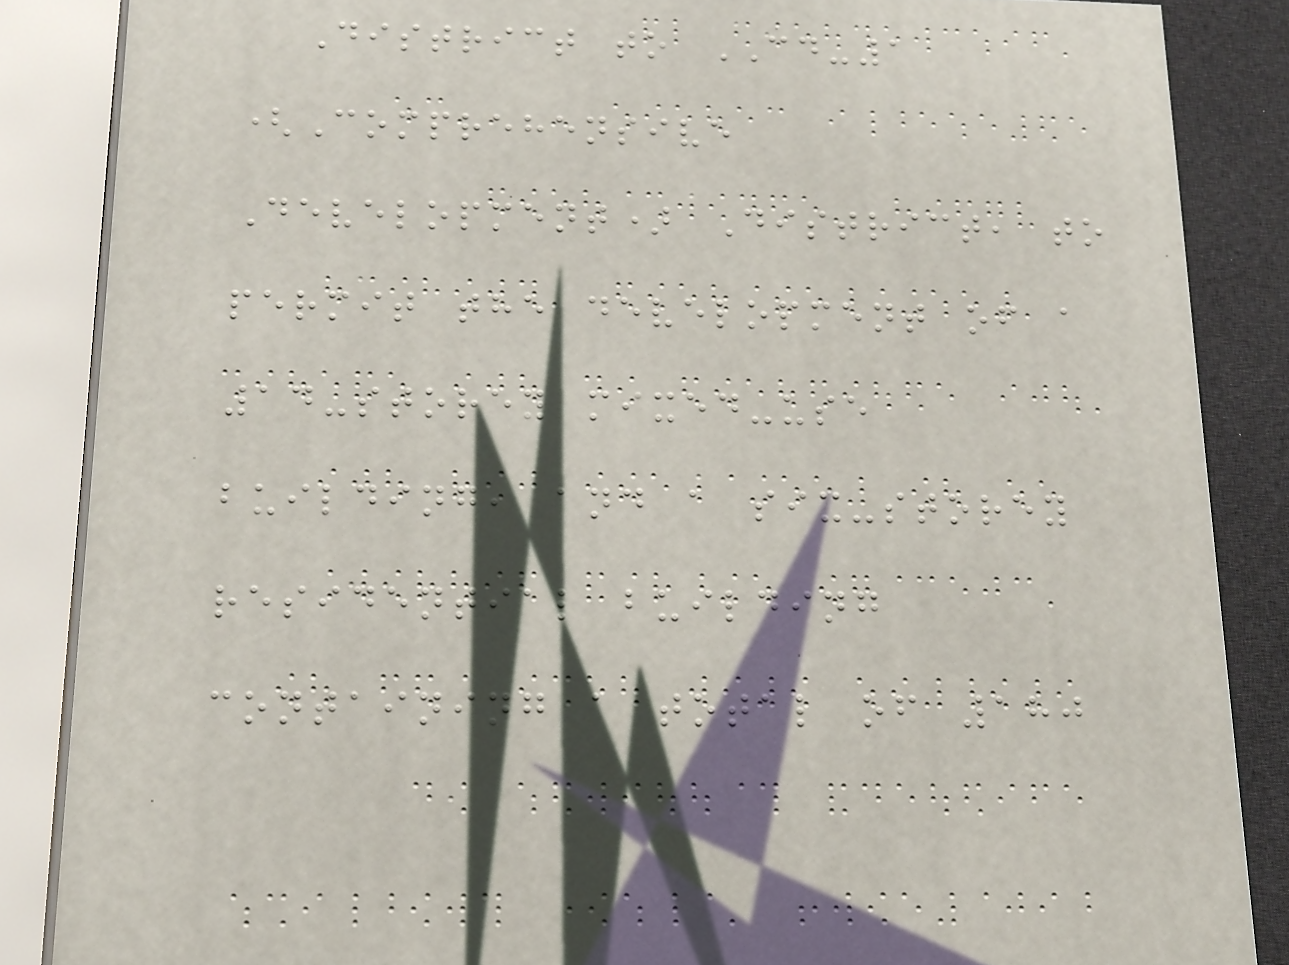District to CD-1
(Comprehensive
Development) District, to
permit the development of a
14-storey mixed-use
building, and a six-storey
residential building
containing a total of 180
